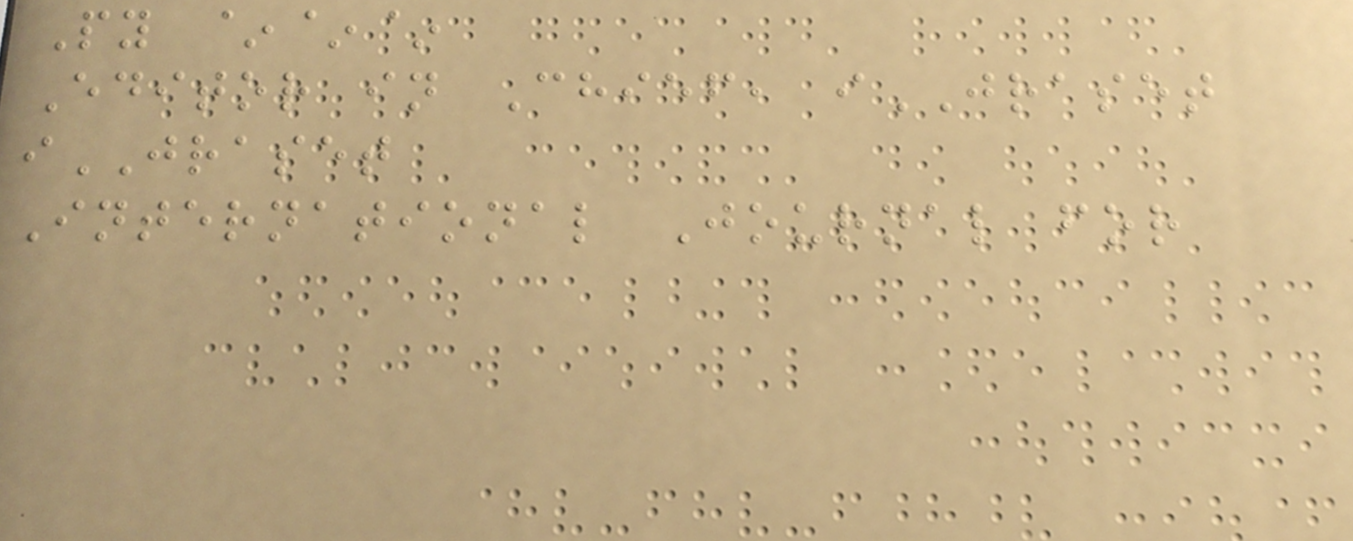Py ~~~
Editor in Chief, iJRASET
iJRASET
International Journal for
